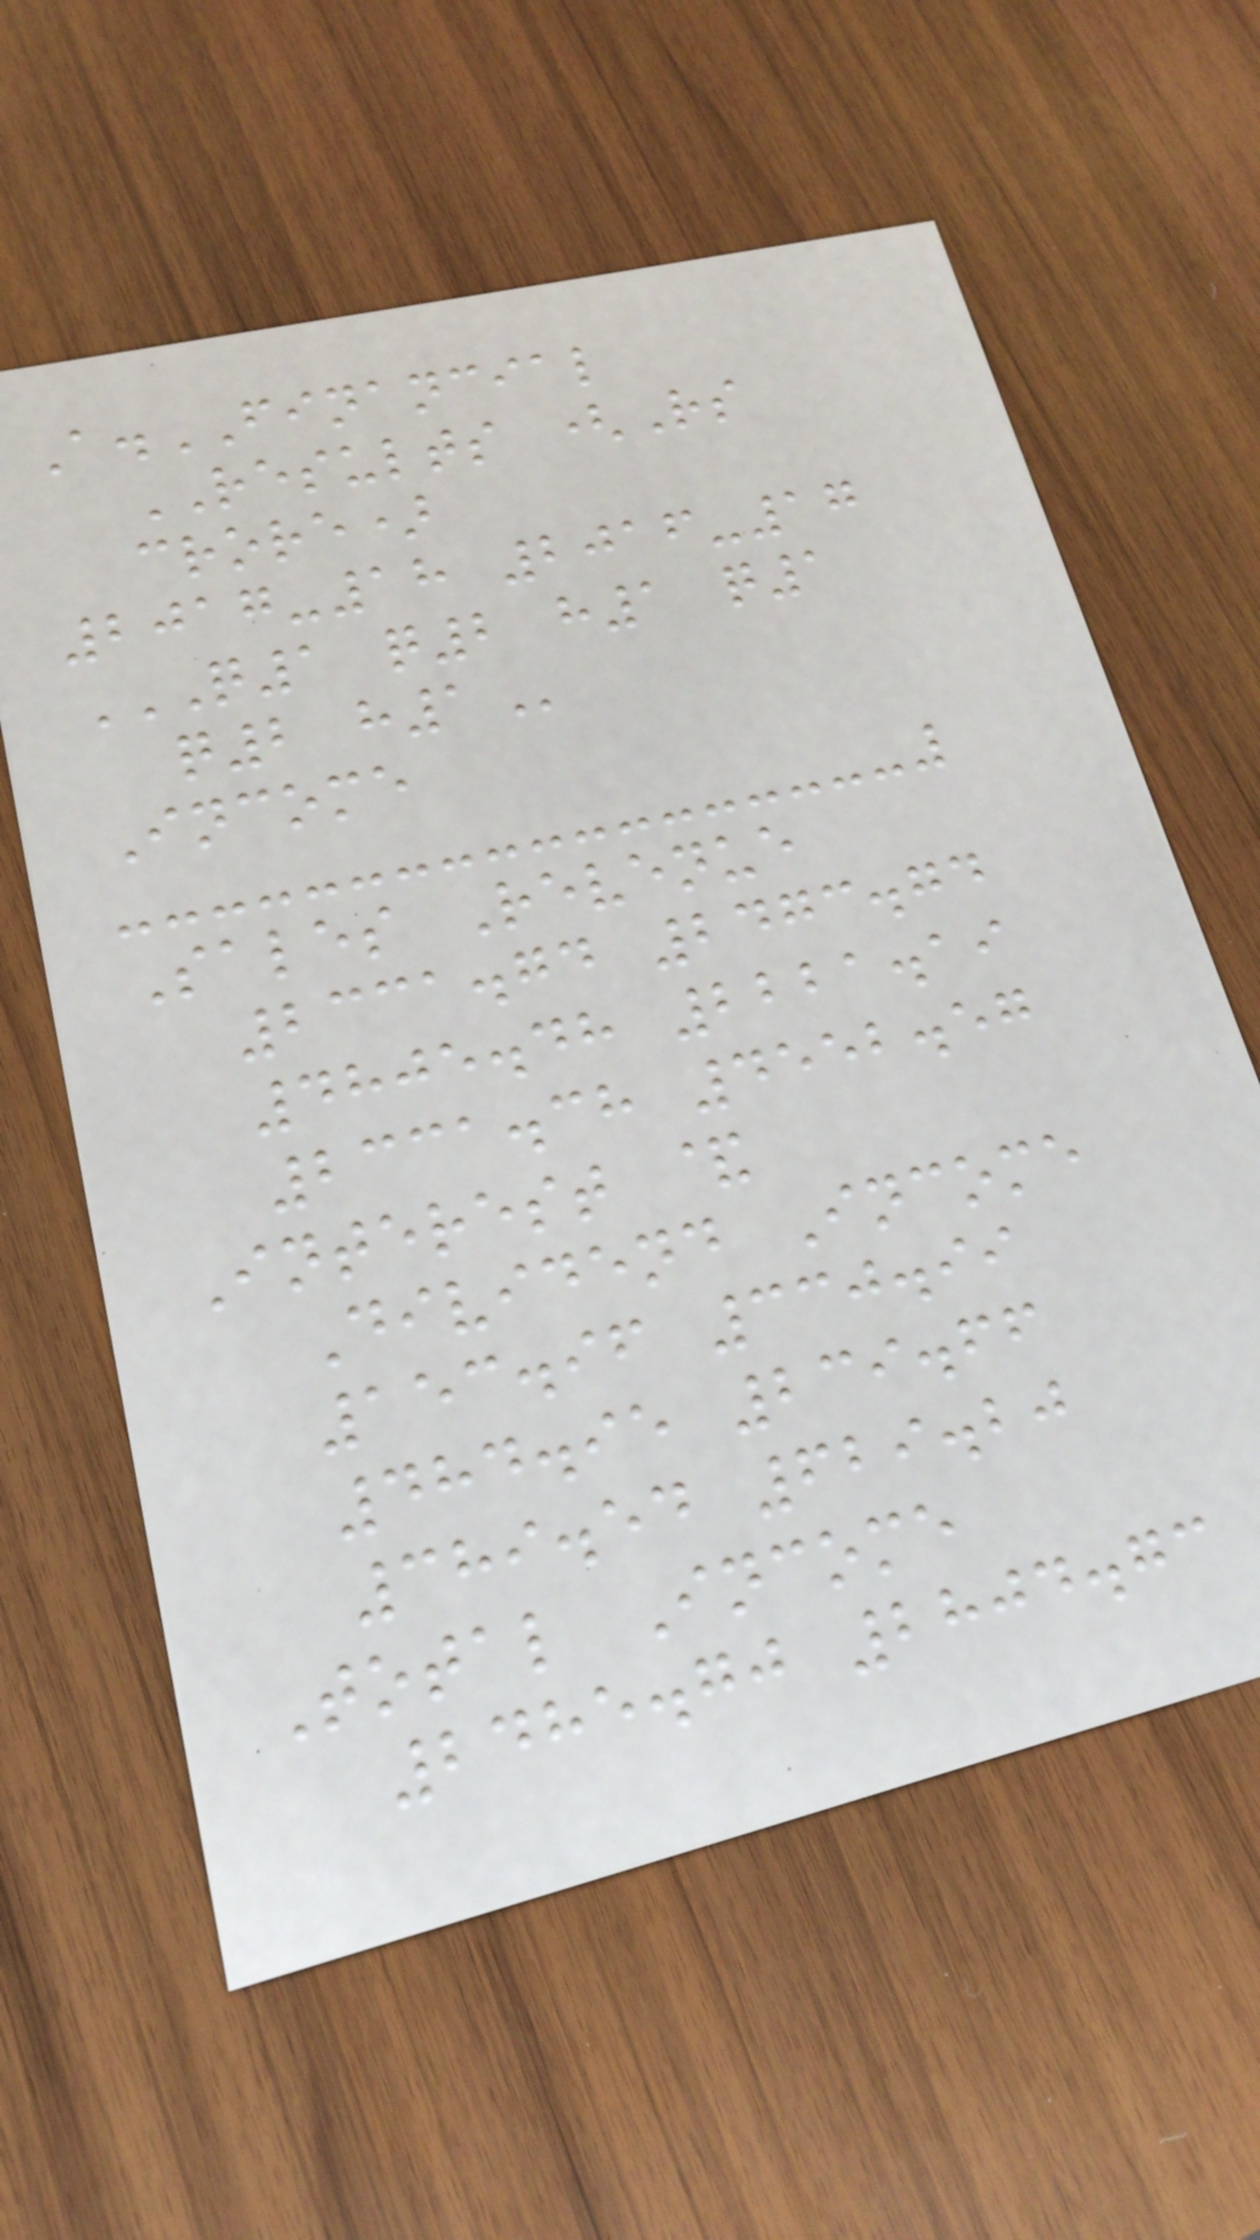A.FINANCIAL
RESULTS (Rs
crore)
2017-18 2016-17
Q1 Q2 H1 Q1
Q2 H1
Income
Sales Revenue
2331.74 2473.74
4805.48 2221.19
2331.38 4552.57
Interest &
Dividend Income
153.96 330.99
484.95 239.66
389.54 629.20
Total Income
2485.70 2804.73
